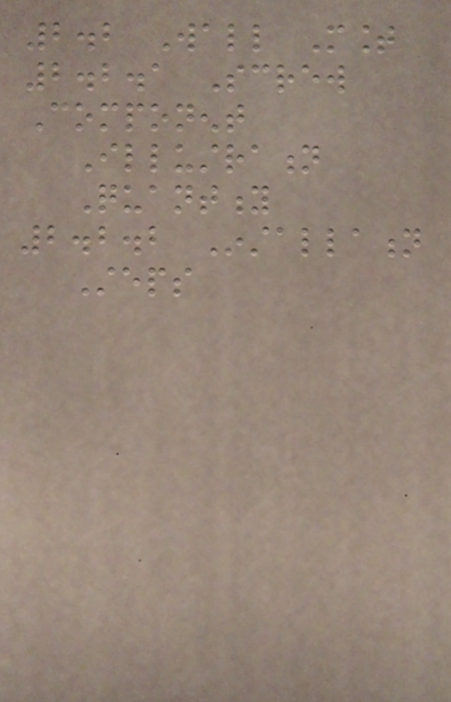2.2 Wall Mount
2.2.1 Screw
Component
Illustration
Quantity
2.2.2 Installation
Steps
